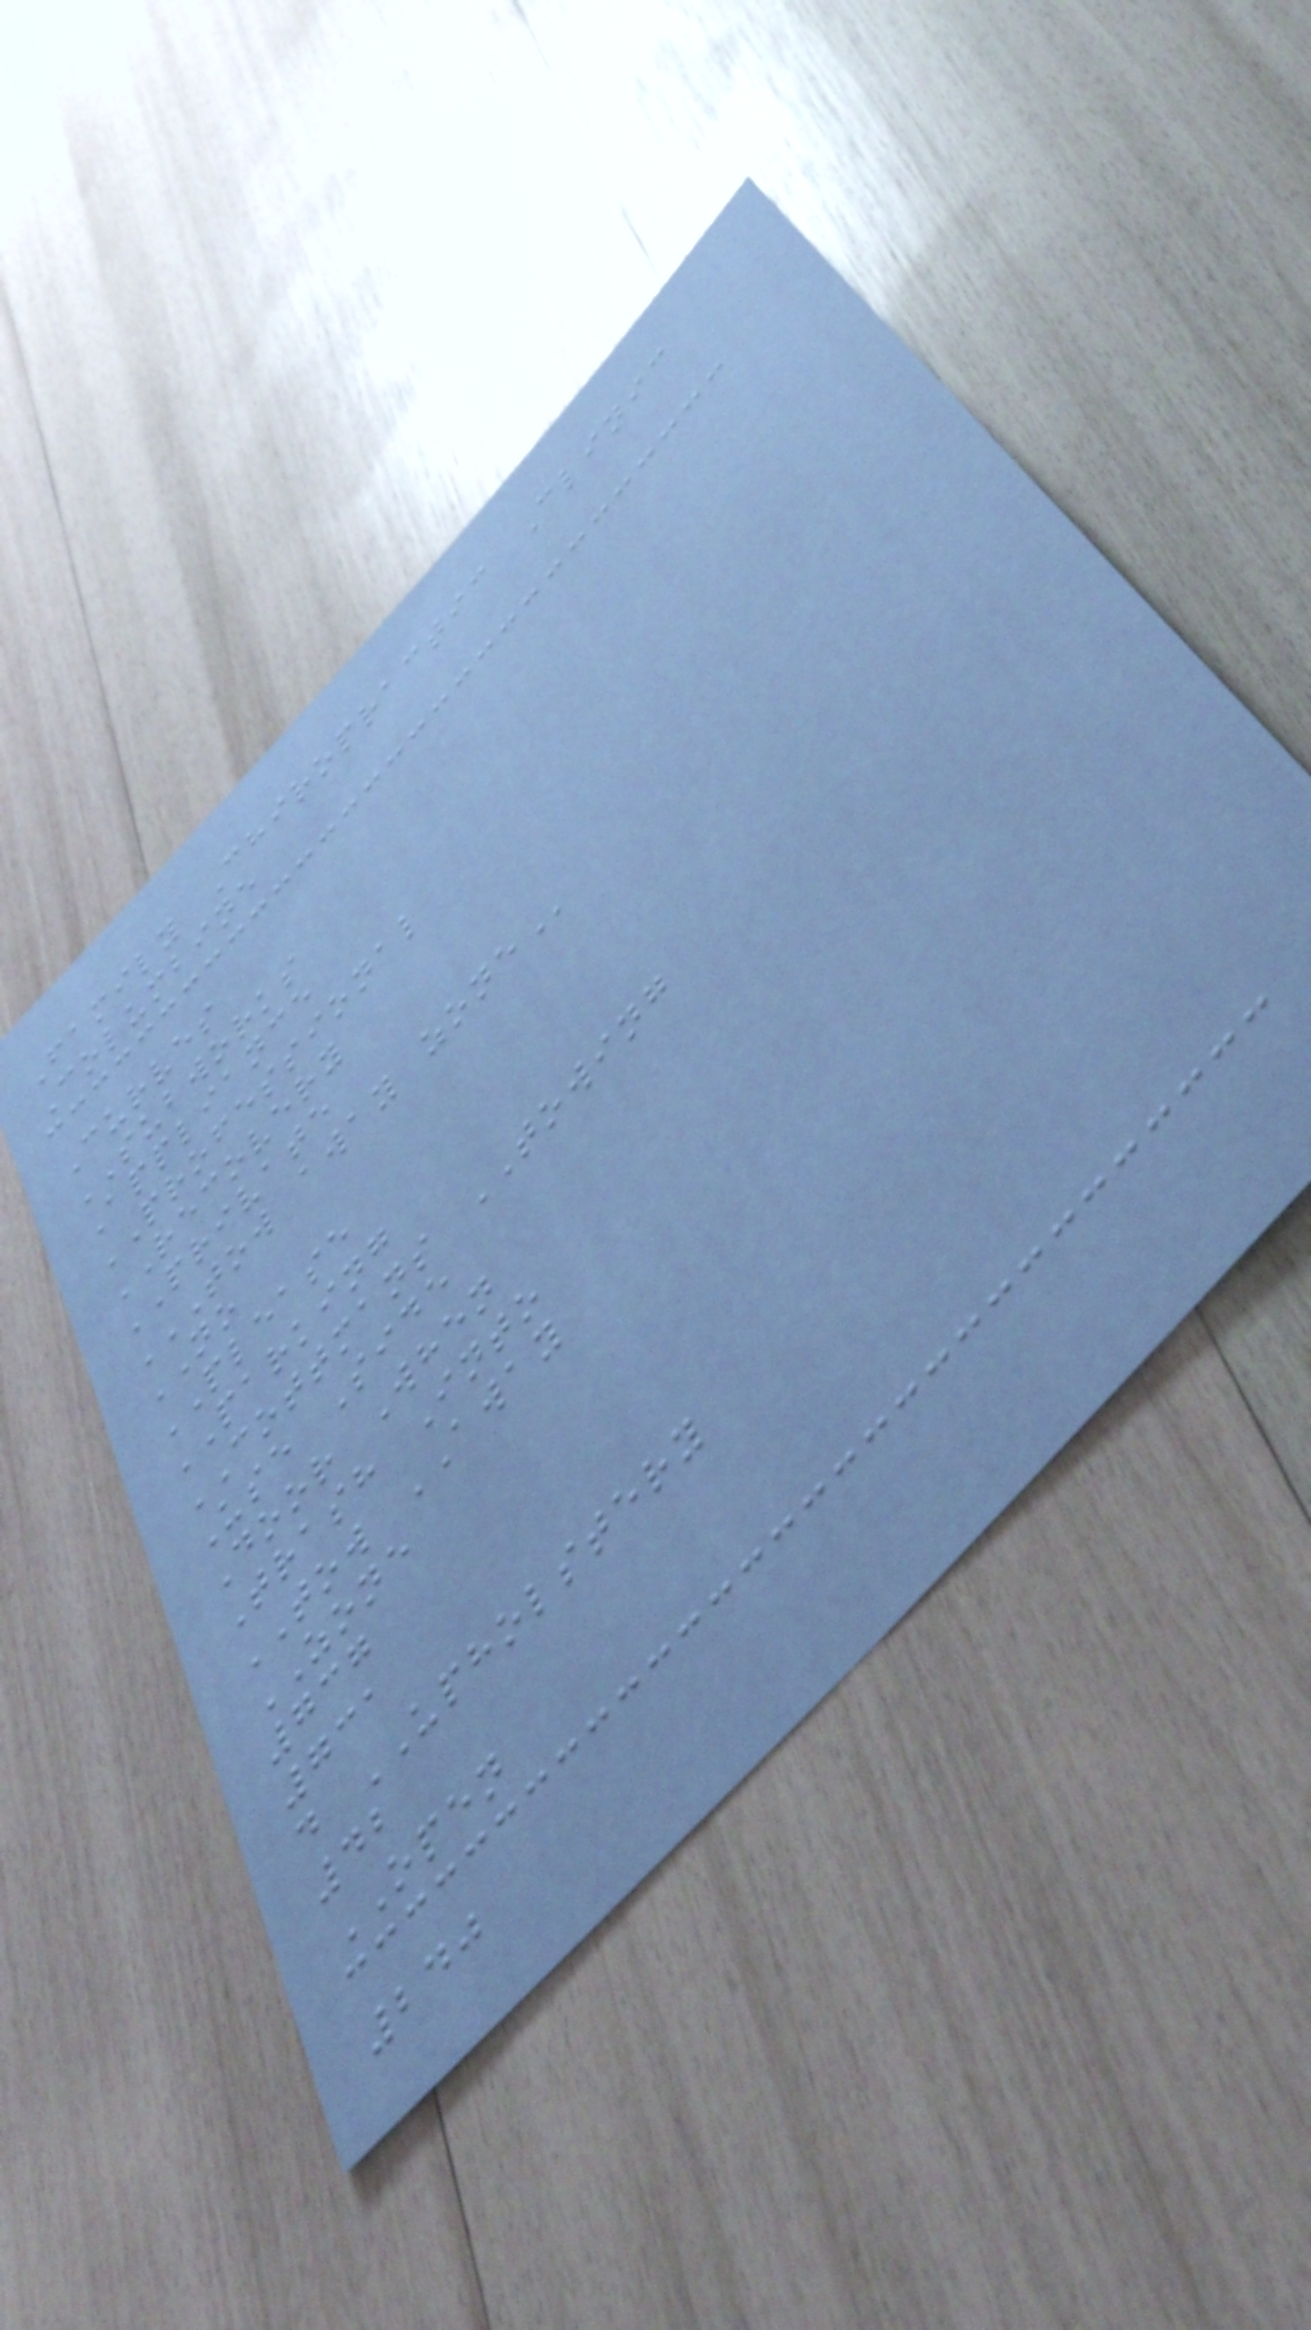Family Chiropractic Clinic
Columbine
Curves
SUBWORKS
Appliance
PROFESSIONAL
RECOVERY
PRIVATE
TOW AWAY ZONE
NO
PLEASE
PARKING
COTTMANS TOWING
Use Side
Door When
Trash Into
TOW AWAY
ZONE
737
731
d UPHOLSTERY
42
OPEN
240
